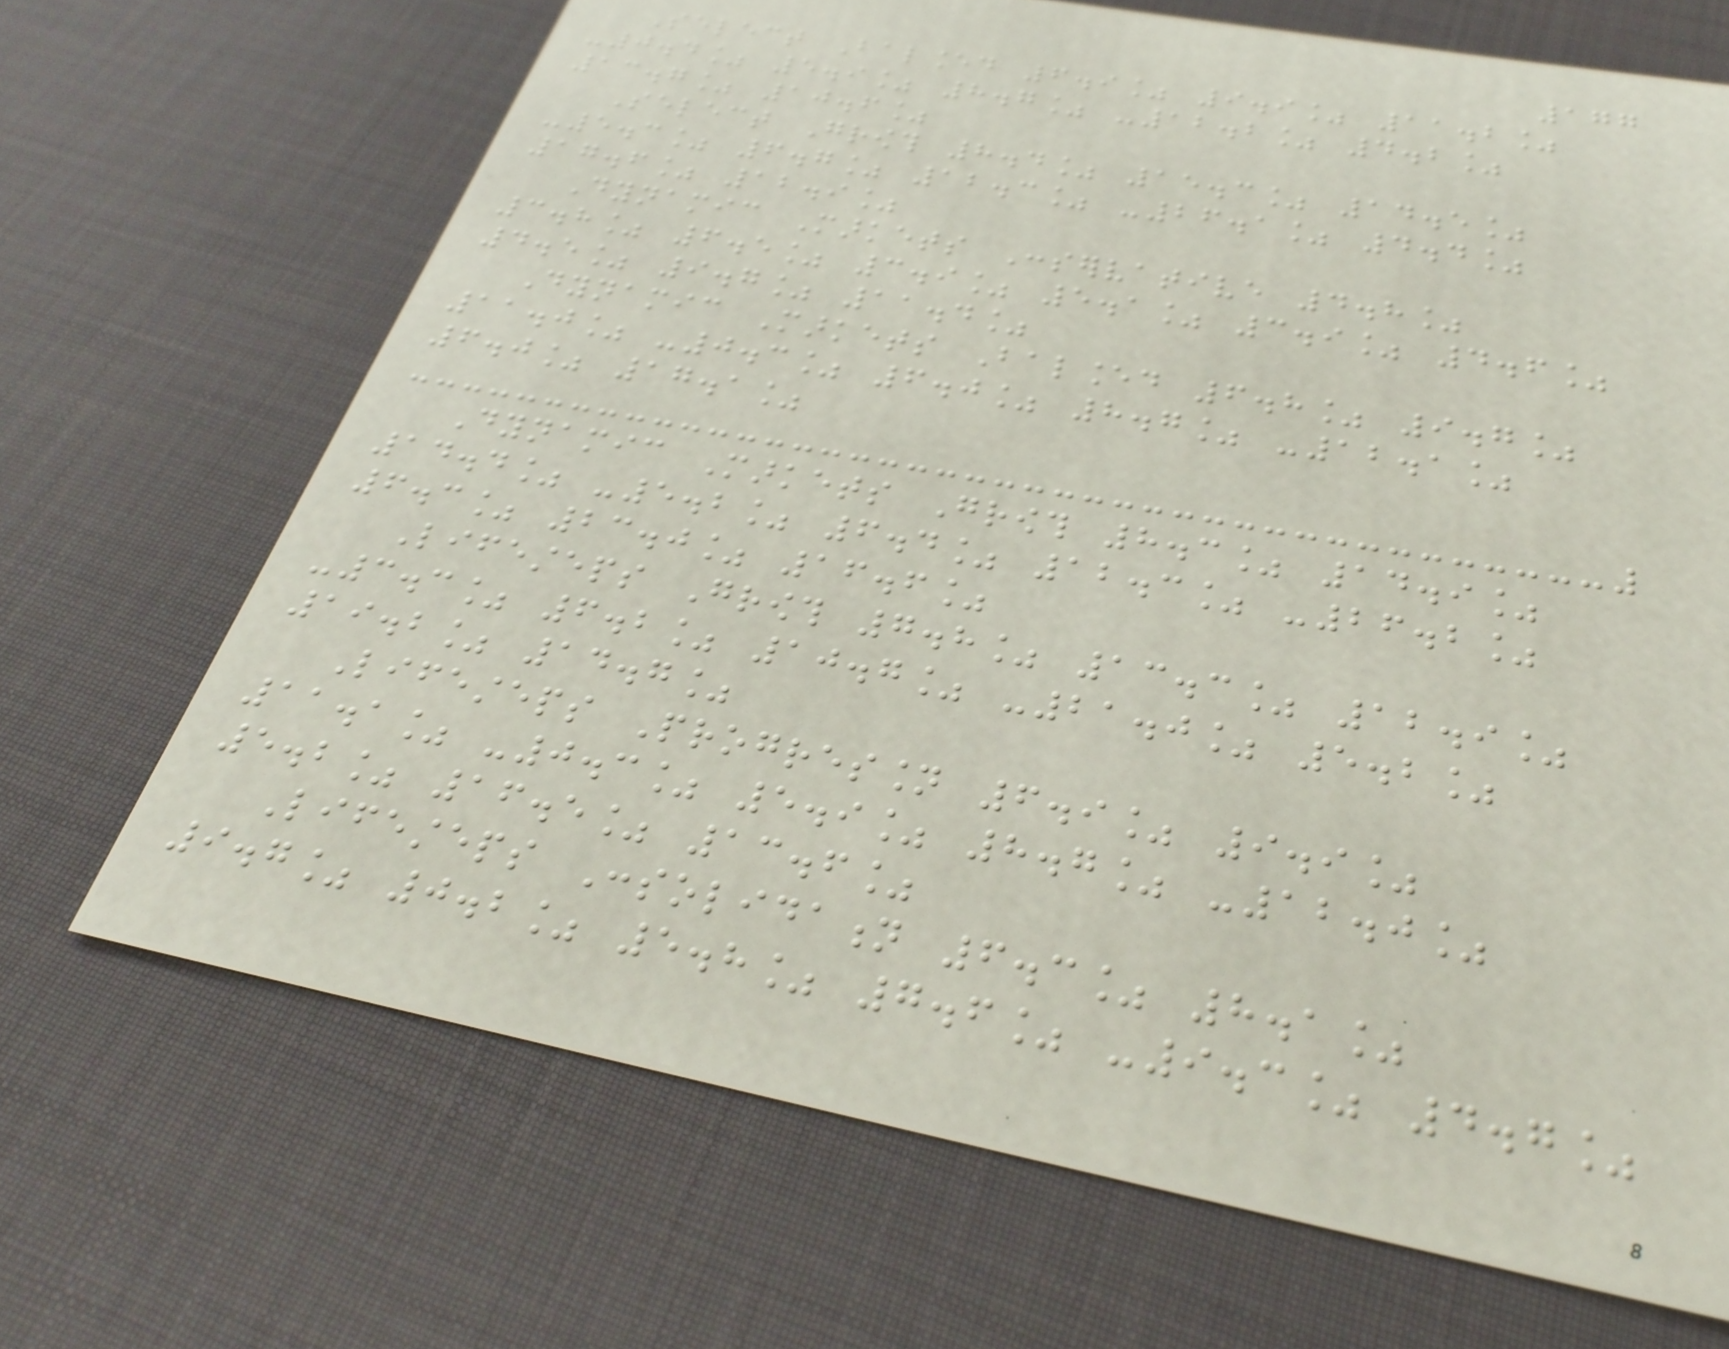177
Select Balanced 6.9% 9.9% 11.2%
-0.4% 5.9% 8.7% -12.2% 4.2%
13.7% 10.6%
Select Growth 8.4% 15.3% 14.5%
-5.3% 6.7% 12.3% -26.1% 4.4%
17.6% 12.9%
Dynamic Markets Conservative 4.8%
3.8% 6.5% 3.9% 5.1% 3.9% 4.6%
4.5% 9.7% 11.4%
Dynamic Markets Balanced 6.8% 9.7%
11.0% -0.3% 6.0% 8.7% -12.1%
6.0% 17.1%
Dynamic Markets Growth 8.3% 14.9%
14.4% -5.2% 6.4% 12.3% -26.2%
6.3% 23.0% 16.6%
Lifesteps Growth 7.8% 13.3% 12.9%
-3.3% 6.2% 10.7% -21.0% 5.2%
19.2% 14.7%
Lifesteps Progression 6.9% 9.9%
11.1% -0.3% 5.9% 8.7% -12.0%
5.2% 16.5% 13.6%
Lifesteps Consolidation 6.3% 8.1%
9.7% 0.2% 5.8% 7.6% -9.3% 4.7%
